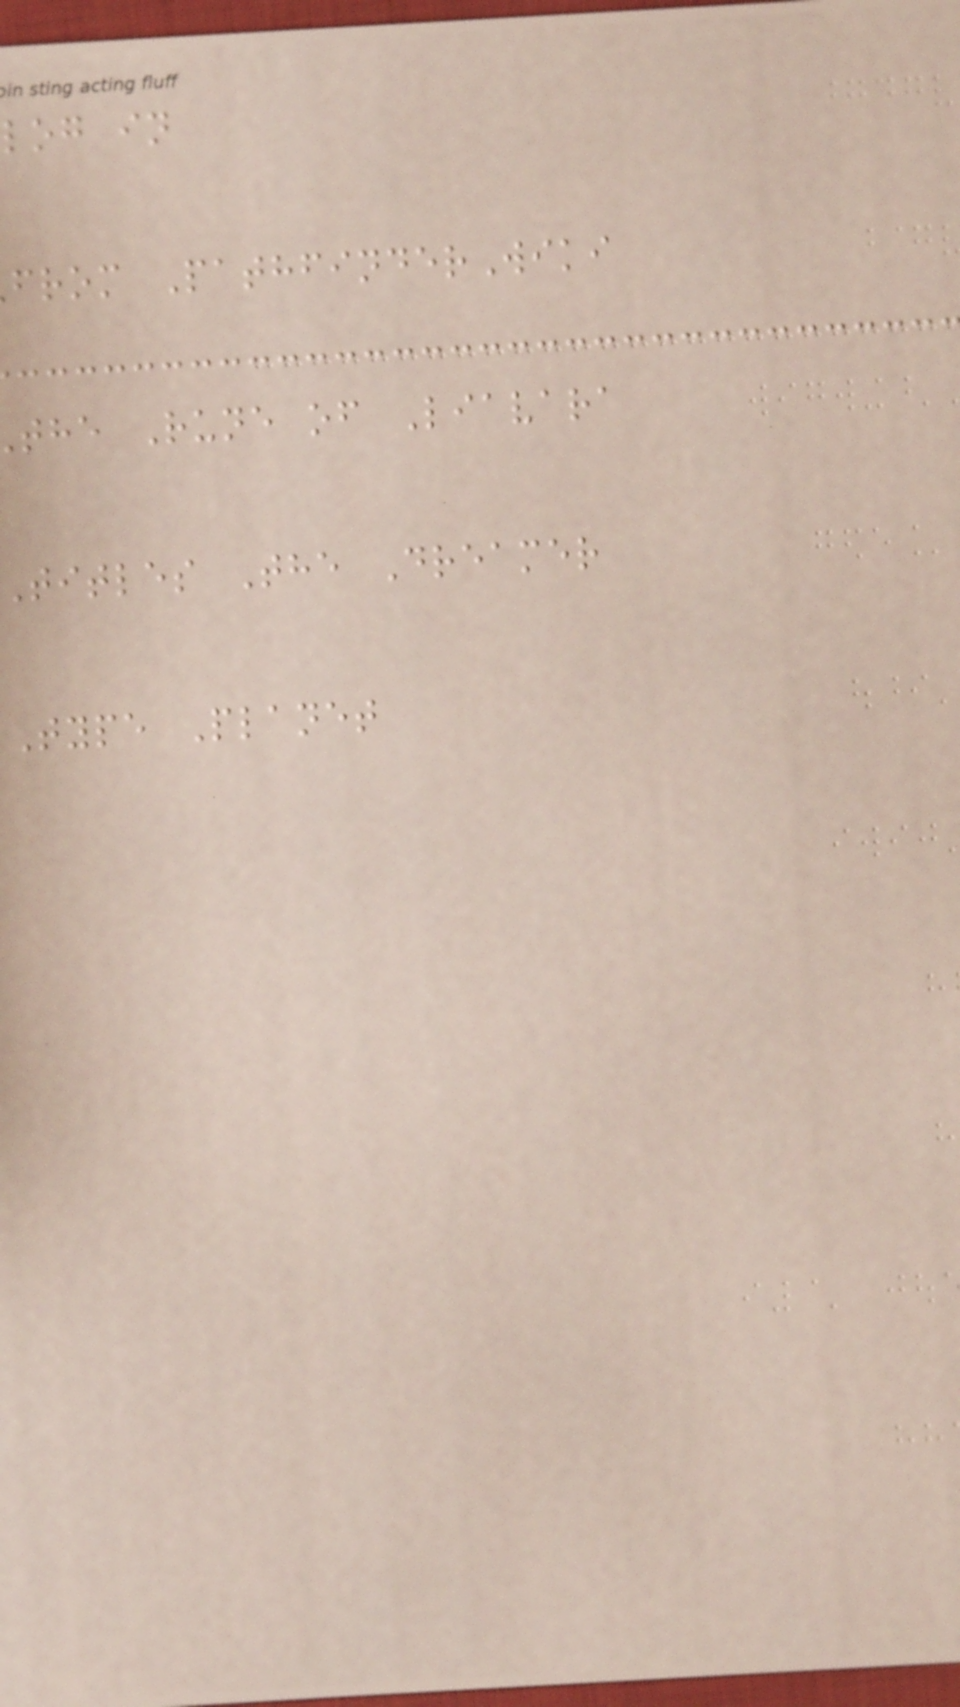log in
from PathfinderWiki
the Rune of Liavara
titles The Dreamer
Type Planet
